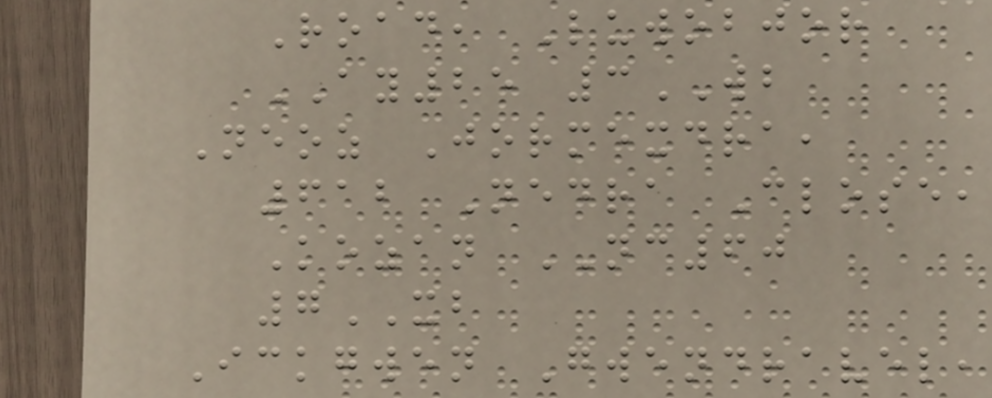Road, Luwobjor
AY25 3WB
Neoz Jormexdra,
612 Nedra Close,
Kozan NC60
7XB
Ickgwen Gwendravel,
